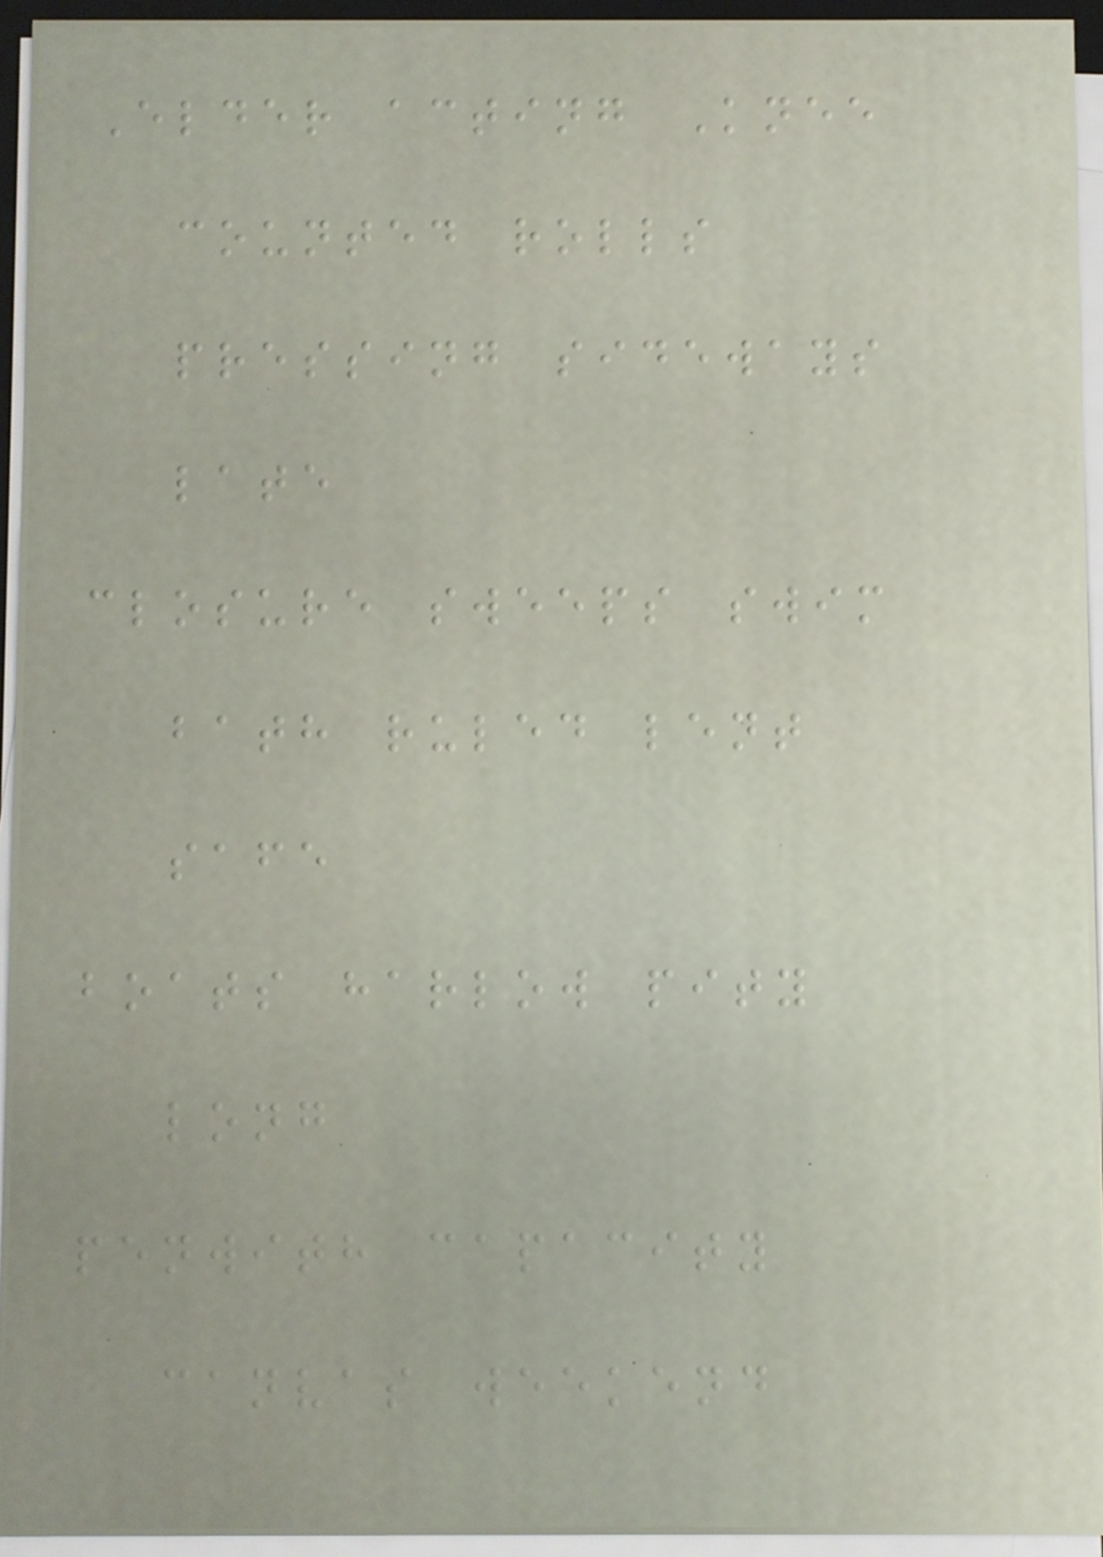Elder acting Knee
counted rolls
pressing sideways
late
closure sweeps swim
bath ruled lent
safe
boats harlow pity
long
penwith capacity
canvas weekend
